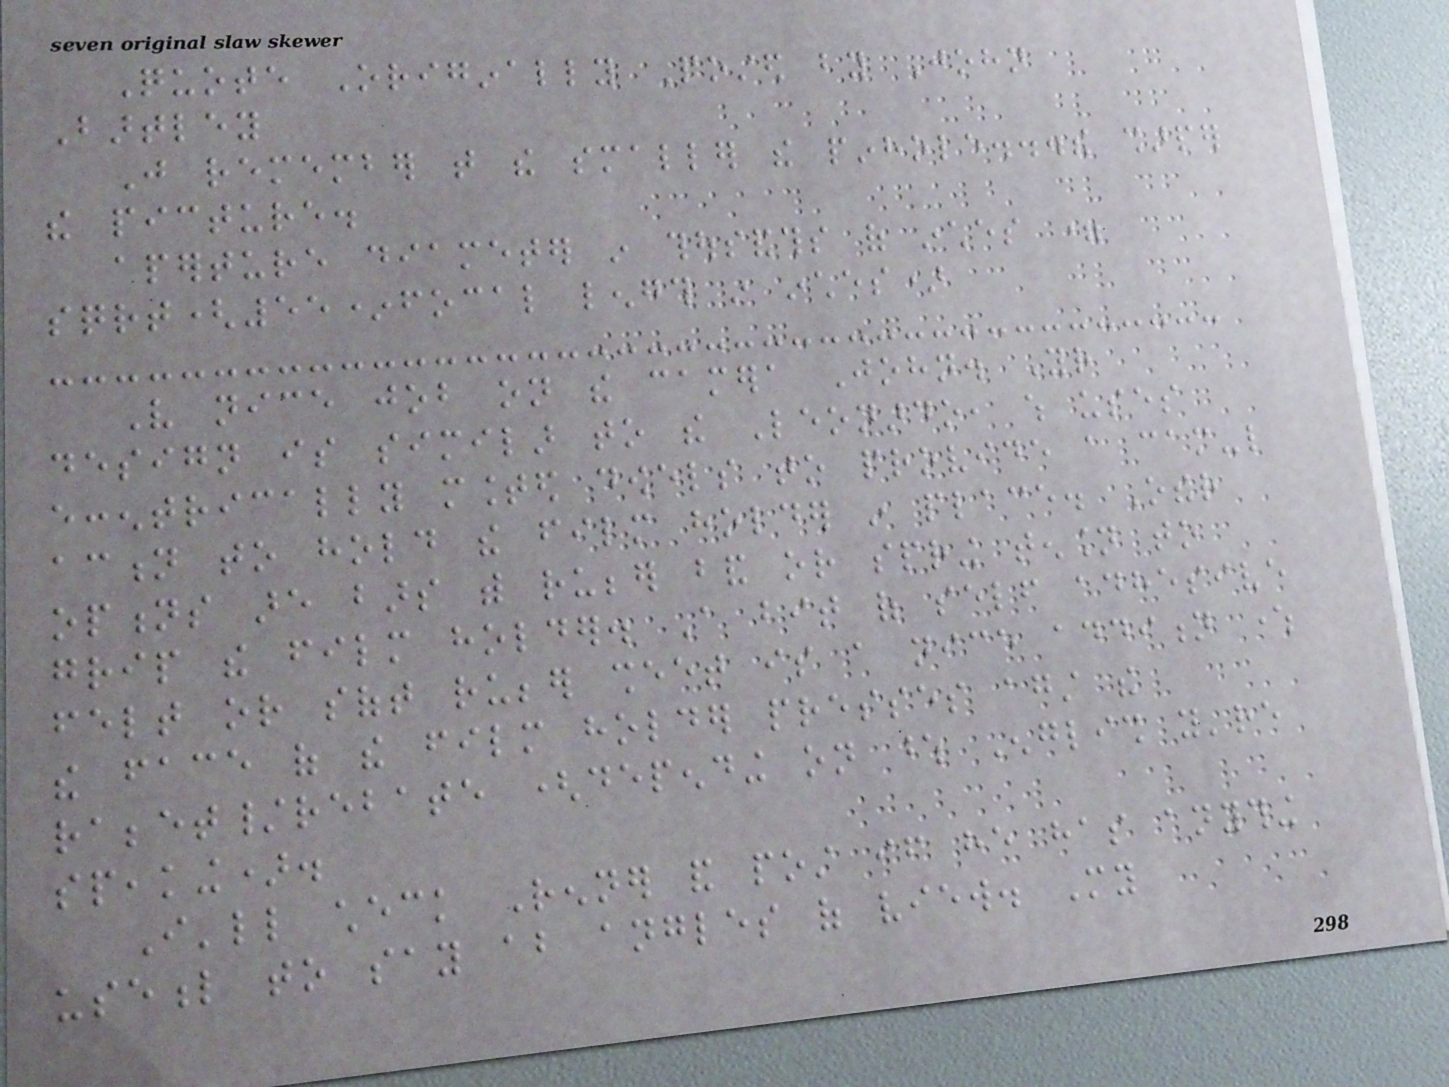Quote Originally Posted by John
Bartley
Just remember that the smaller the pinhole...the sharper
the picture.
aperture diameter in thousandths of inches =
sqrt(55*focal length in inches)
Very nice job on the camera John. Your
design is similar to the Leonardo, which uses
eccentrically mounted dowels to provide a cam-like
action to hold the film holder in place. Other
options are bars with rubber band or spring tension to
grip the film holder. A bit of self adhesive
felt or soft rubber sheet is a nice addition where
the face of the film holder presses against the
rabbet/rebate (depending on whose English you're
speaking).
I'll check Renner and post if he has anything
useful to say about angles of view. My
